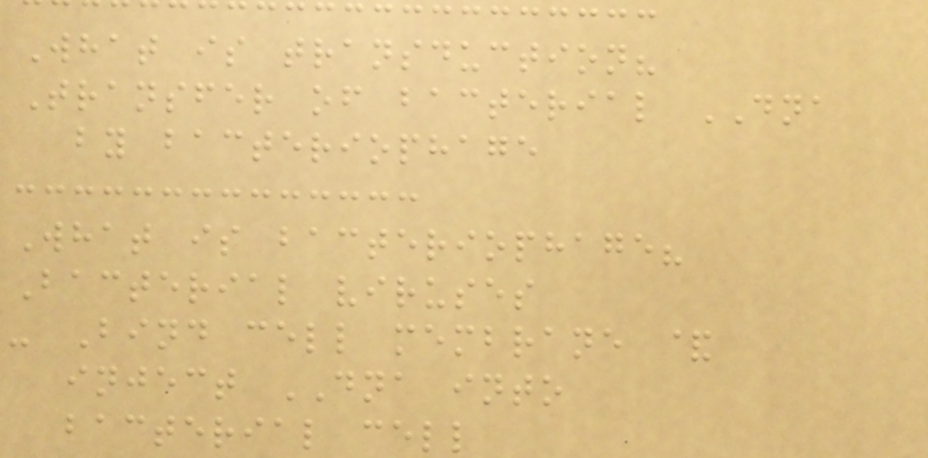What is transduction?
Transfer of bacterial DNA
by bacteriophage
What is bacteriophage?
Bacterial viruses
- Bind cell membrane &
inject DNA into
bacterial cell
